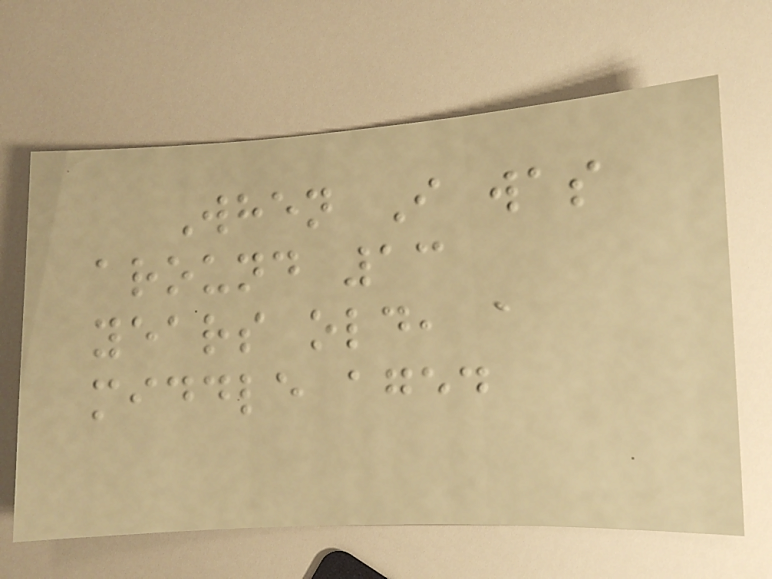When I was
around 13
years old, a
middle aged
